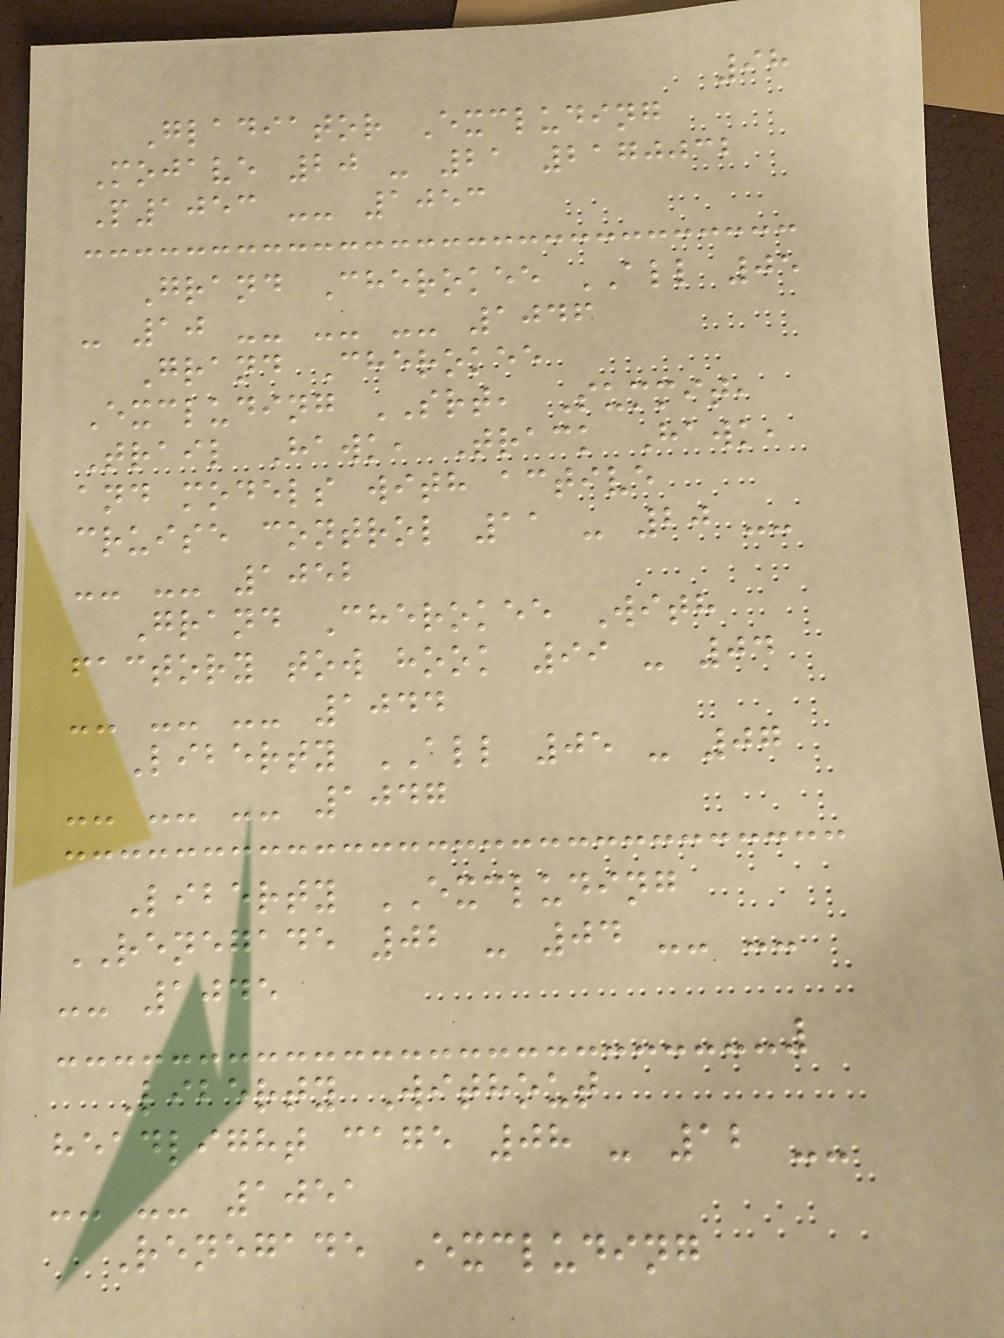98
Gladiator Excluding
Mojave 20 - 21 2170032
P1053 -- 1053
Grand Cherokee ALL 05
- 10 -- -- -- 1046
Grand Cherokee
Excluding SRT, Summit,
Trail Hawk, Track Hawk,
and models with active
cruise control 11 - 20 --
-- -- 1052
Grand Cherokee With
factory tow hook 99 - 04
-- -- -- 1044
Liberty ALL 05 - 07
-- -- -- 1047
Liberty EXCLUDING
RENEGADE 02 - 04 -- --
-- 1045
Liberty Without
headlight cage 08 - 12 --
-- -- 1051
Renegade Excluding
